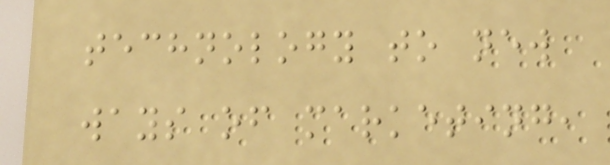technology to new
ways of marketing,
